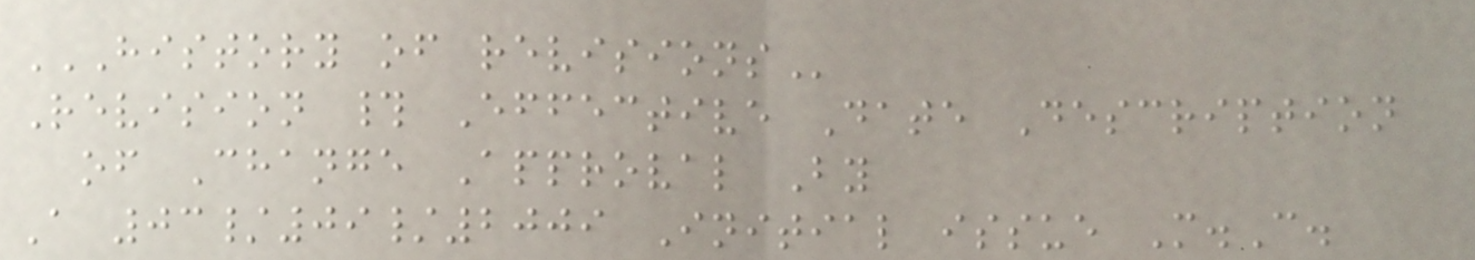HISTORY OF REVISIONS
Revision # Effective Date Description
of Change Approval By
A 03/09/2009 Initial issue M.C.
